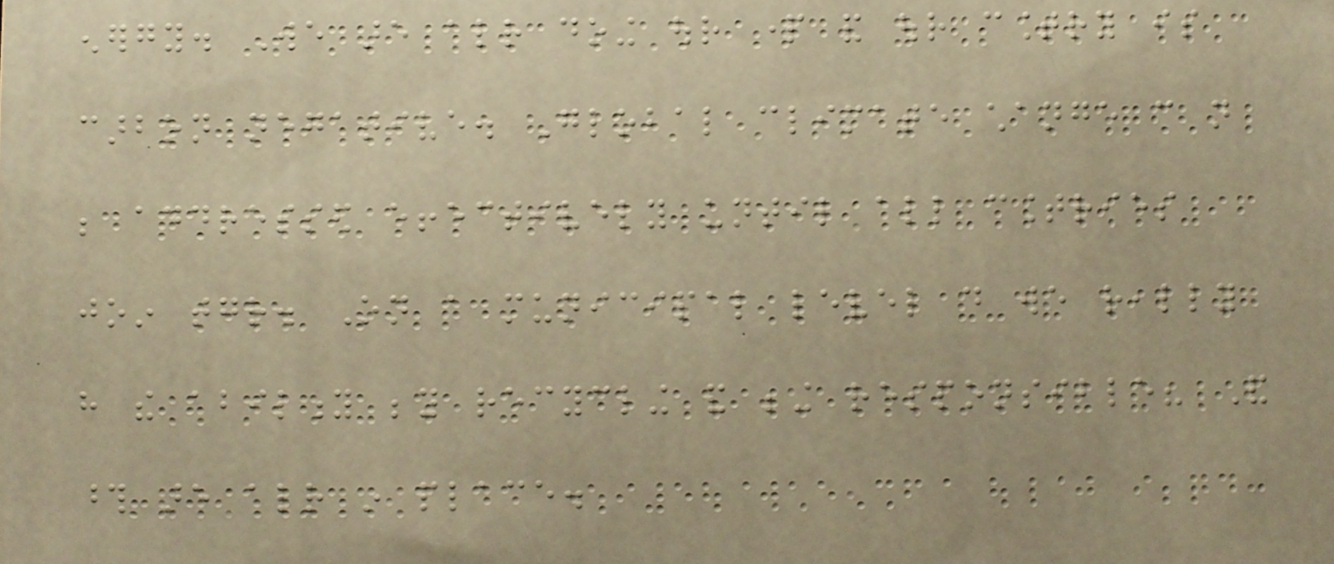energy. We are already doing our part and our country is
carbon negative. Global climate change can not
be addressed effectively until all countries
join together. On a municipal level do we really
have the ability beyond recycling and being responsible? And
those are already in place.
